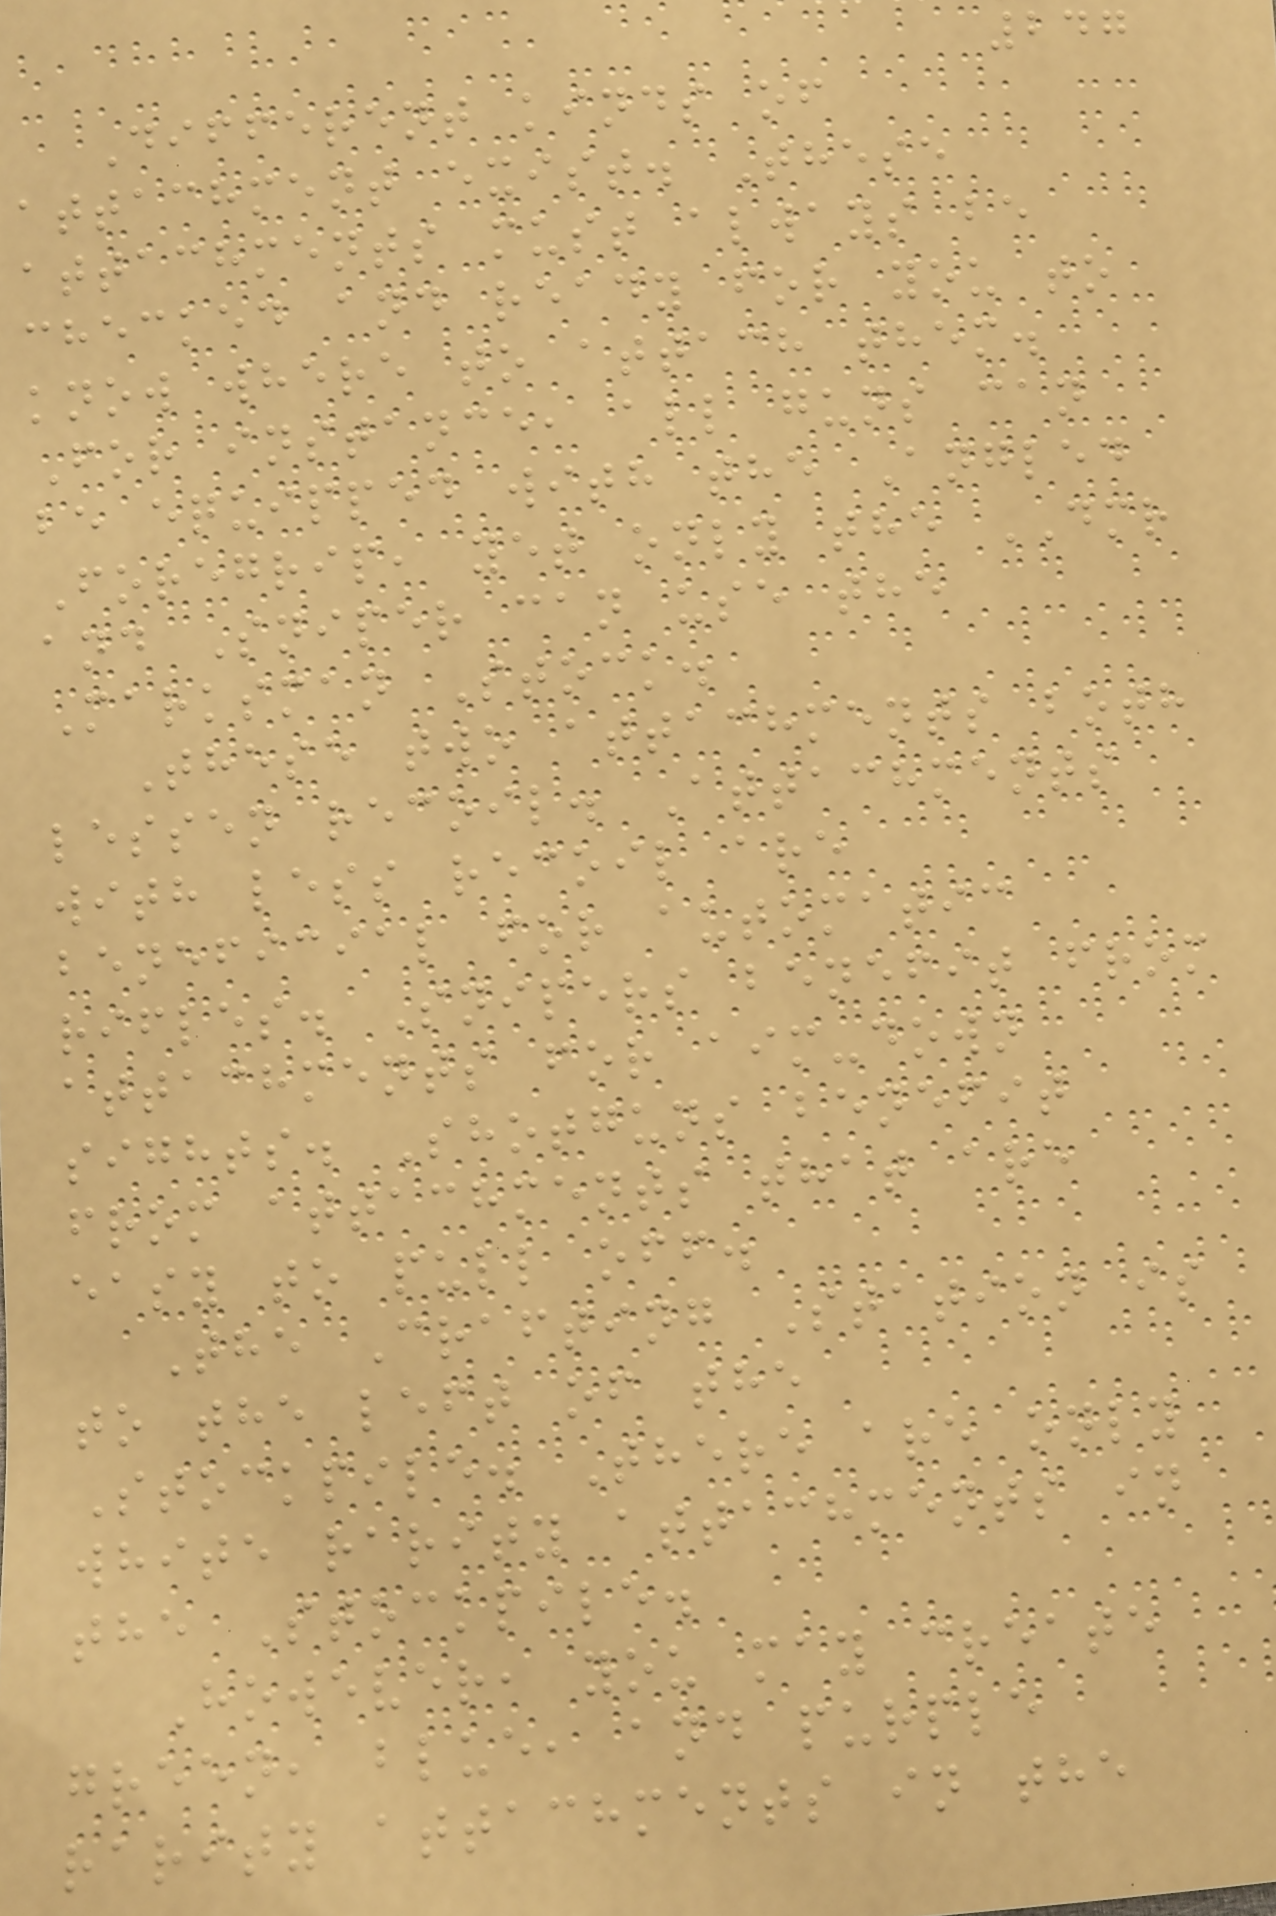247
Different kinds of
attachment exist. These
attachments must always be
checked and ready for you to
know where to attach them.
For instance, all guns can
be equipped with the Angled
Foregrip, yet only the DMR
and Sniper can use the
Marksman Stock.
These two attachments both
lessen recoil. Attachments
with less recoil are
beneficial for automatic
rifles. Snipers benefit from
attachments for aim-down
sights. Shotguns benefit
from attachments that are
easy to pull off.
The Crafting Station is
to the left of the
Stockpile. There are only
white rarity attachments in
the Stockpile.
However, you may create
green, blue, and purple
rarity attachments in the
